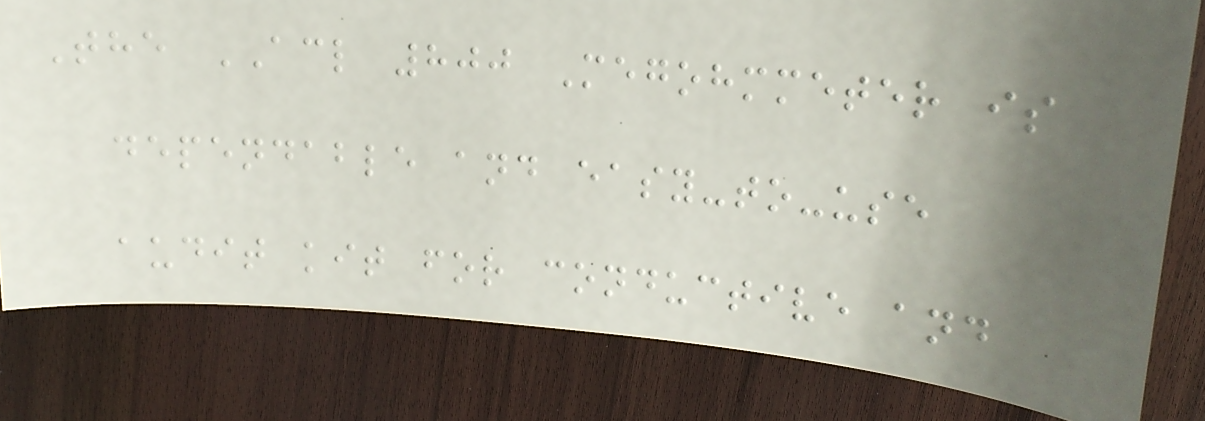The ACL 800 Megohmmeter is a
dependable and easy-to-use
audit kit for conductive and
